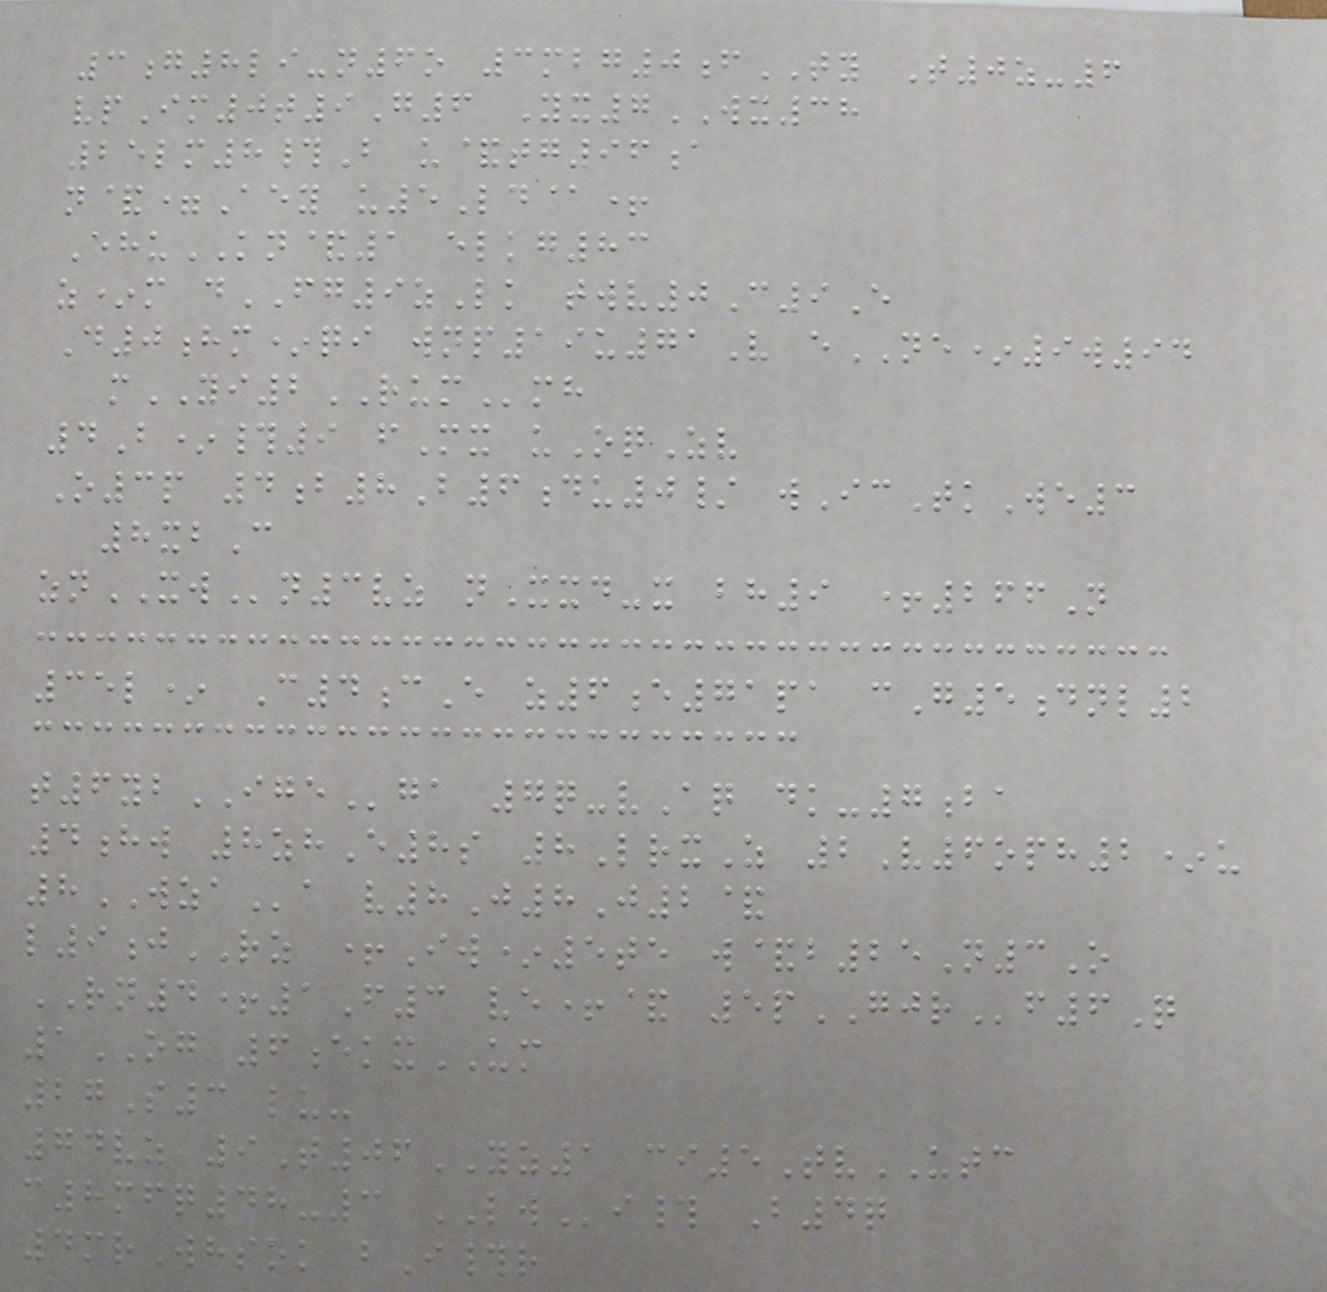3g8li-n6o 3mbg0fTY T0z-6
vpIm0t9G6 Yx7WX38
25lm8#B u&tg96a
n&=Aey u5Ld@+
EhuKN&1 elkg83
z*m dFG9zLk twv0C9E
D0hm*qi wnp19u71V eNE*9w94
mYI2RUMmh
4B*#9 fMx uOqZv
O3p 4b8B6du0/ wIcTkWe3
8xbC
znXWn3vz nXxd-x bh9 +266N
35l* C4cE z6e71pa cG5dnl2
t6ybIGEga 7q-vAq dk-7ba
4hw 8zhE8s 8LrxZ 2V6oph2*u
8WZAa v8J8J2&
l9jRZ +Iw*5te w&b25N3O
RN4+1F3 ve+& 5pGJRf6Q
1OG 6ekxUM
27S3 lu-
74vz 9T06YZ1 ci5TvUTC
c8mfq48-3 LWi# B4q
4mrWhsok bI#r
